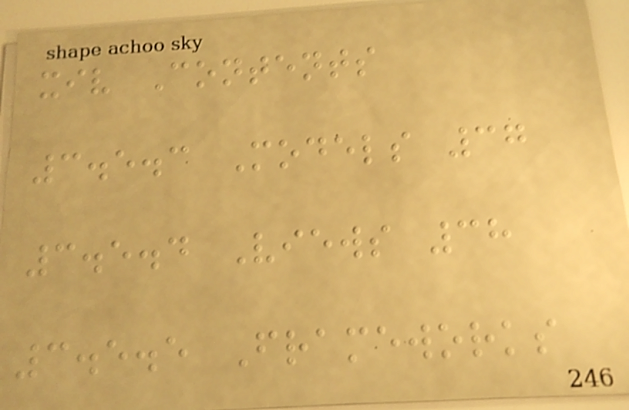xiv Contents
3.5.3 Models 37
3.5.4 Views 38
3.5.5 Frameworks
